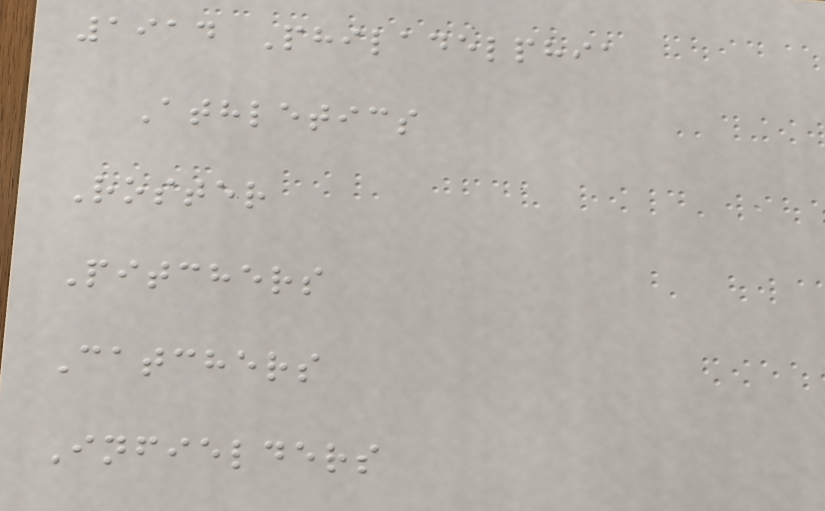1914 Philadelphia
Athletics
Roster
Pitchers
Catchers
Infielders
